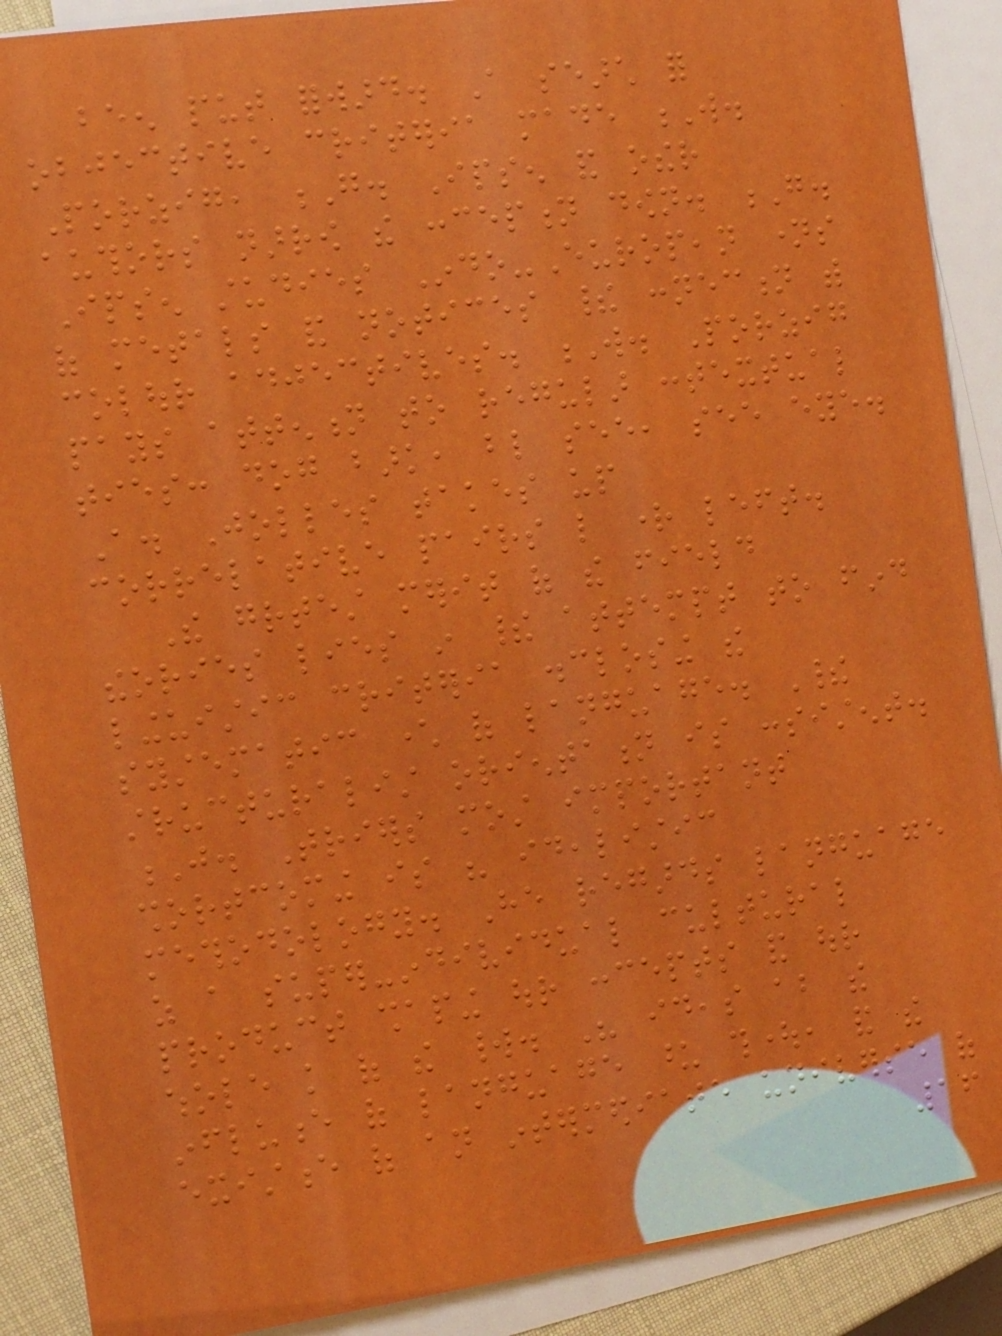been put forward. A search for
objective criteria made W.
Porzig, G. Ipsen and other
authors narrow the conception down. G.
Ipsen studies Indo-European names
of metals and notices their connection with
colour adjectives. W. Porzig
pays attention to regular contextual
ties: dog bark, blind see, see eye.
A. Jolles takes up
correlative pairs like right left.
The greatest merit of the field
theories lies in their attempt to find
linguistic criteria disclosing the
systematic character of language. Their
structuralist orientation is consistent.
J. Triers most important
shortcoming is his idealistic
methodology. He regards language
as a super-individual cultural
product shaping our concepts and our
whole knowledge of the world. His ideas about the
influence of language upon thought, and the
existence of an intermediate universe of
16
